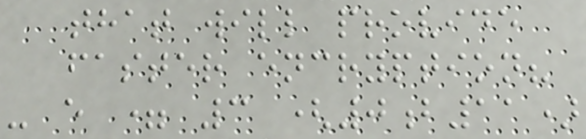that will provide
faster encryption?
- e = 3 (0b11)
